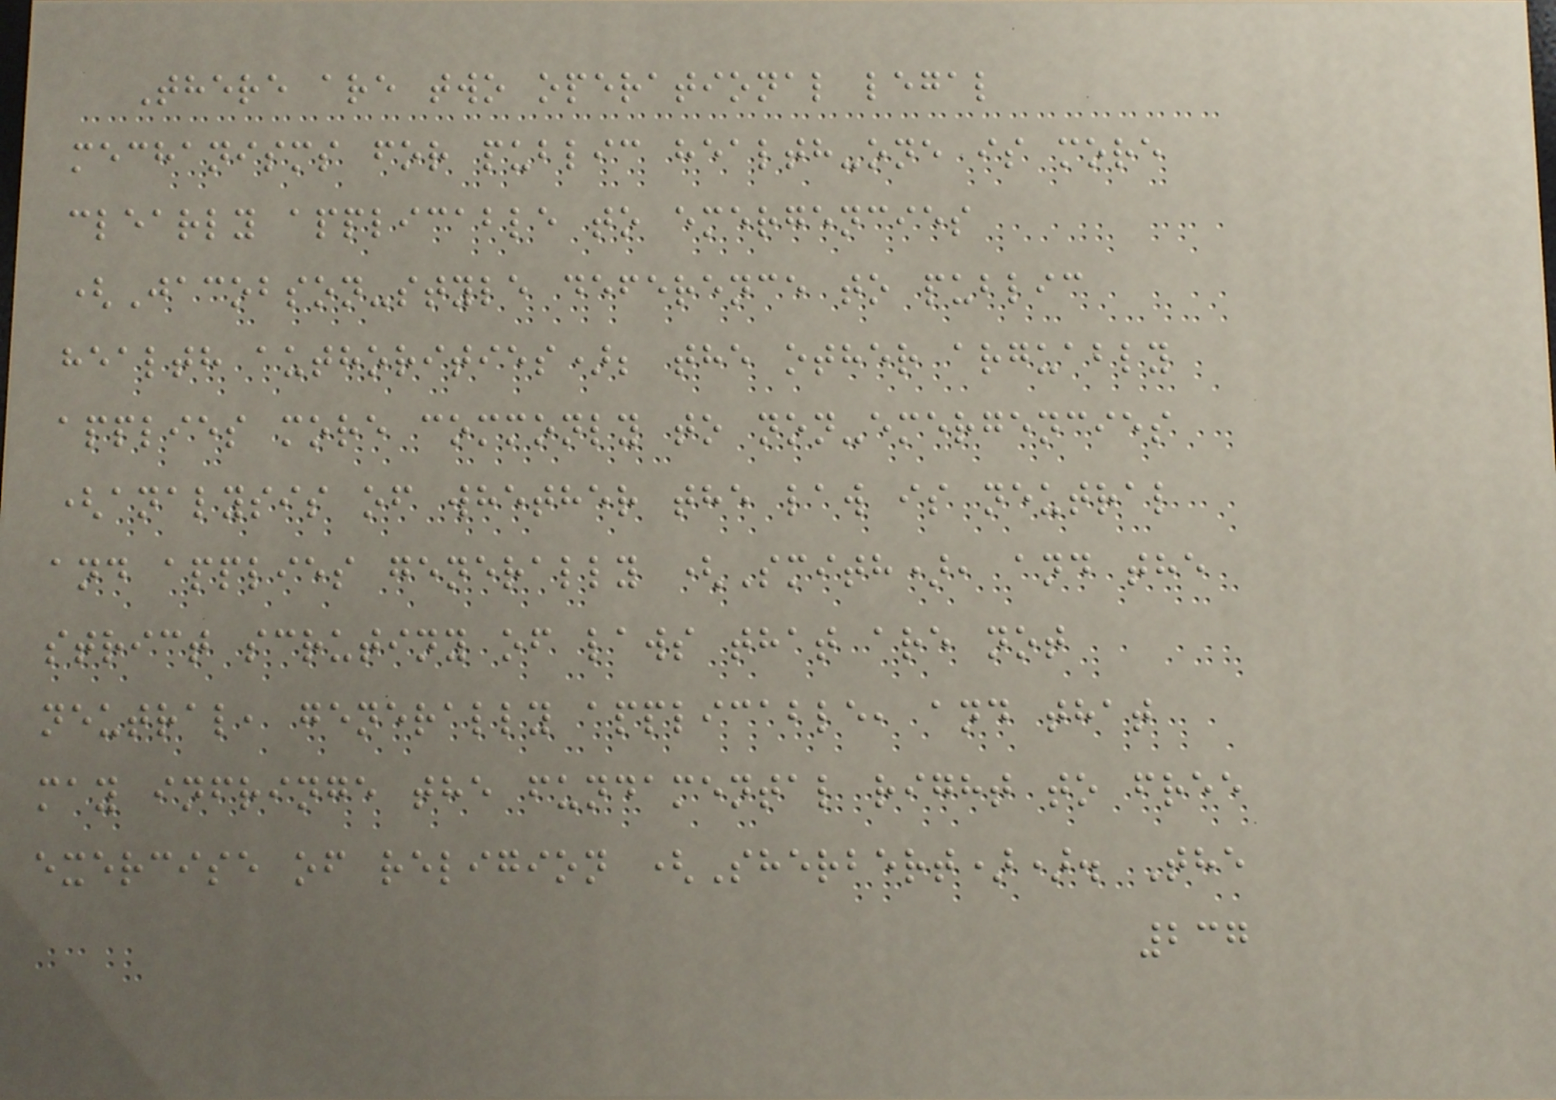There are two operational legal
mechanisms for public health-one is more
clearly applicable to emergencies
(Jacobson-style deference to public
health authorities); the other arguably
applies more commonly to non-emergencies
(analysis of whether the law is neutral
and applies generally (Smith), and the
strict scrutiny of laws that are not
neutral, generally applicable, and that
may infringe the fundamental right to free
exercise of religion (Sherbert)). The
237
